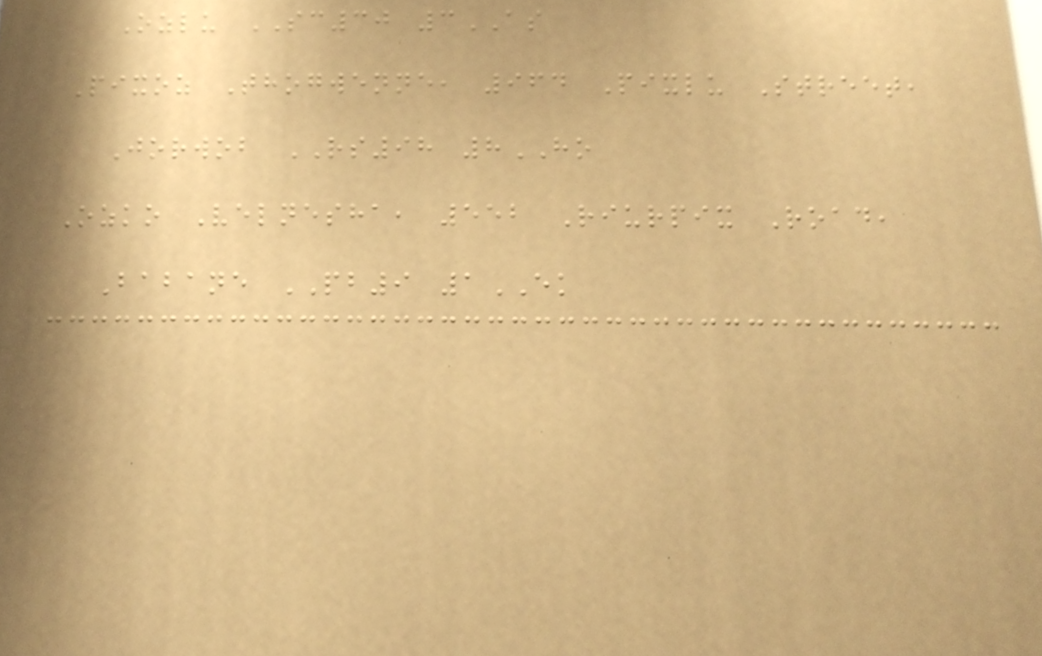Ozlu SC30 3AS
Pixoz Thogwenne, 964 Pixlu Street,
Jorwob RS98 8HO
Ozko Velnesha, 552 Riurpix Road,
Babane PB9 1EK
